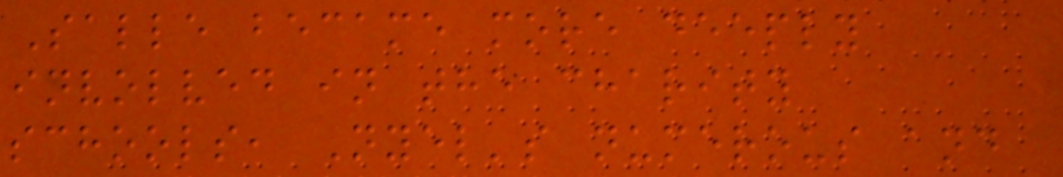Salle became more deeply
involved in the charity
schools, Nyel's numerous and
